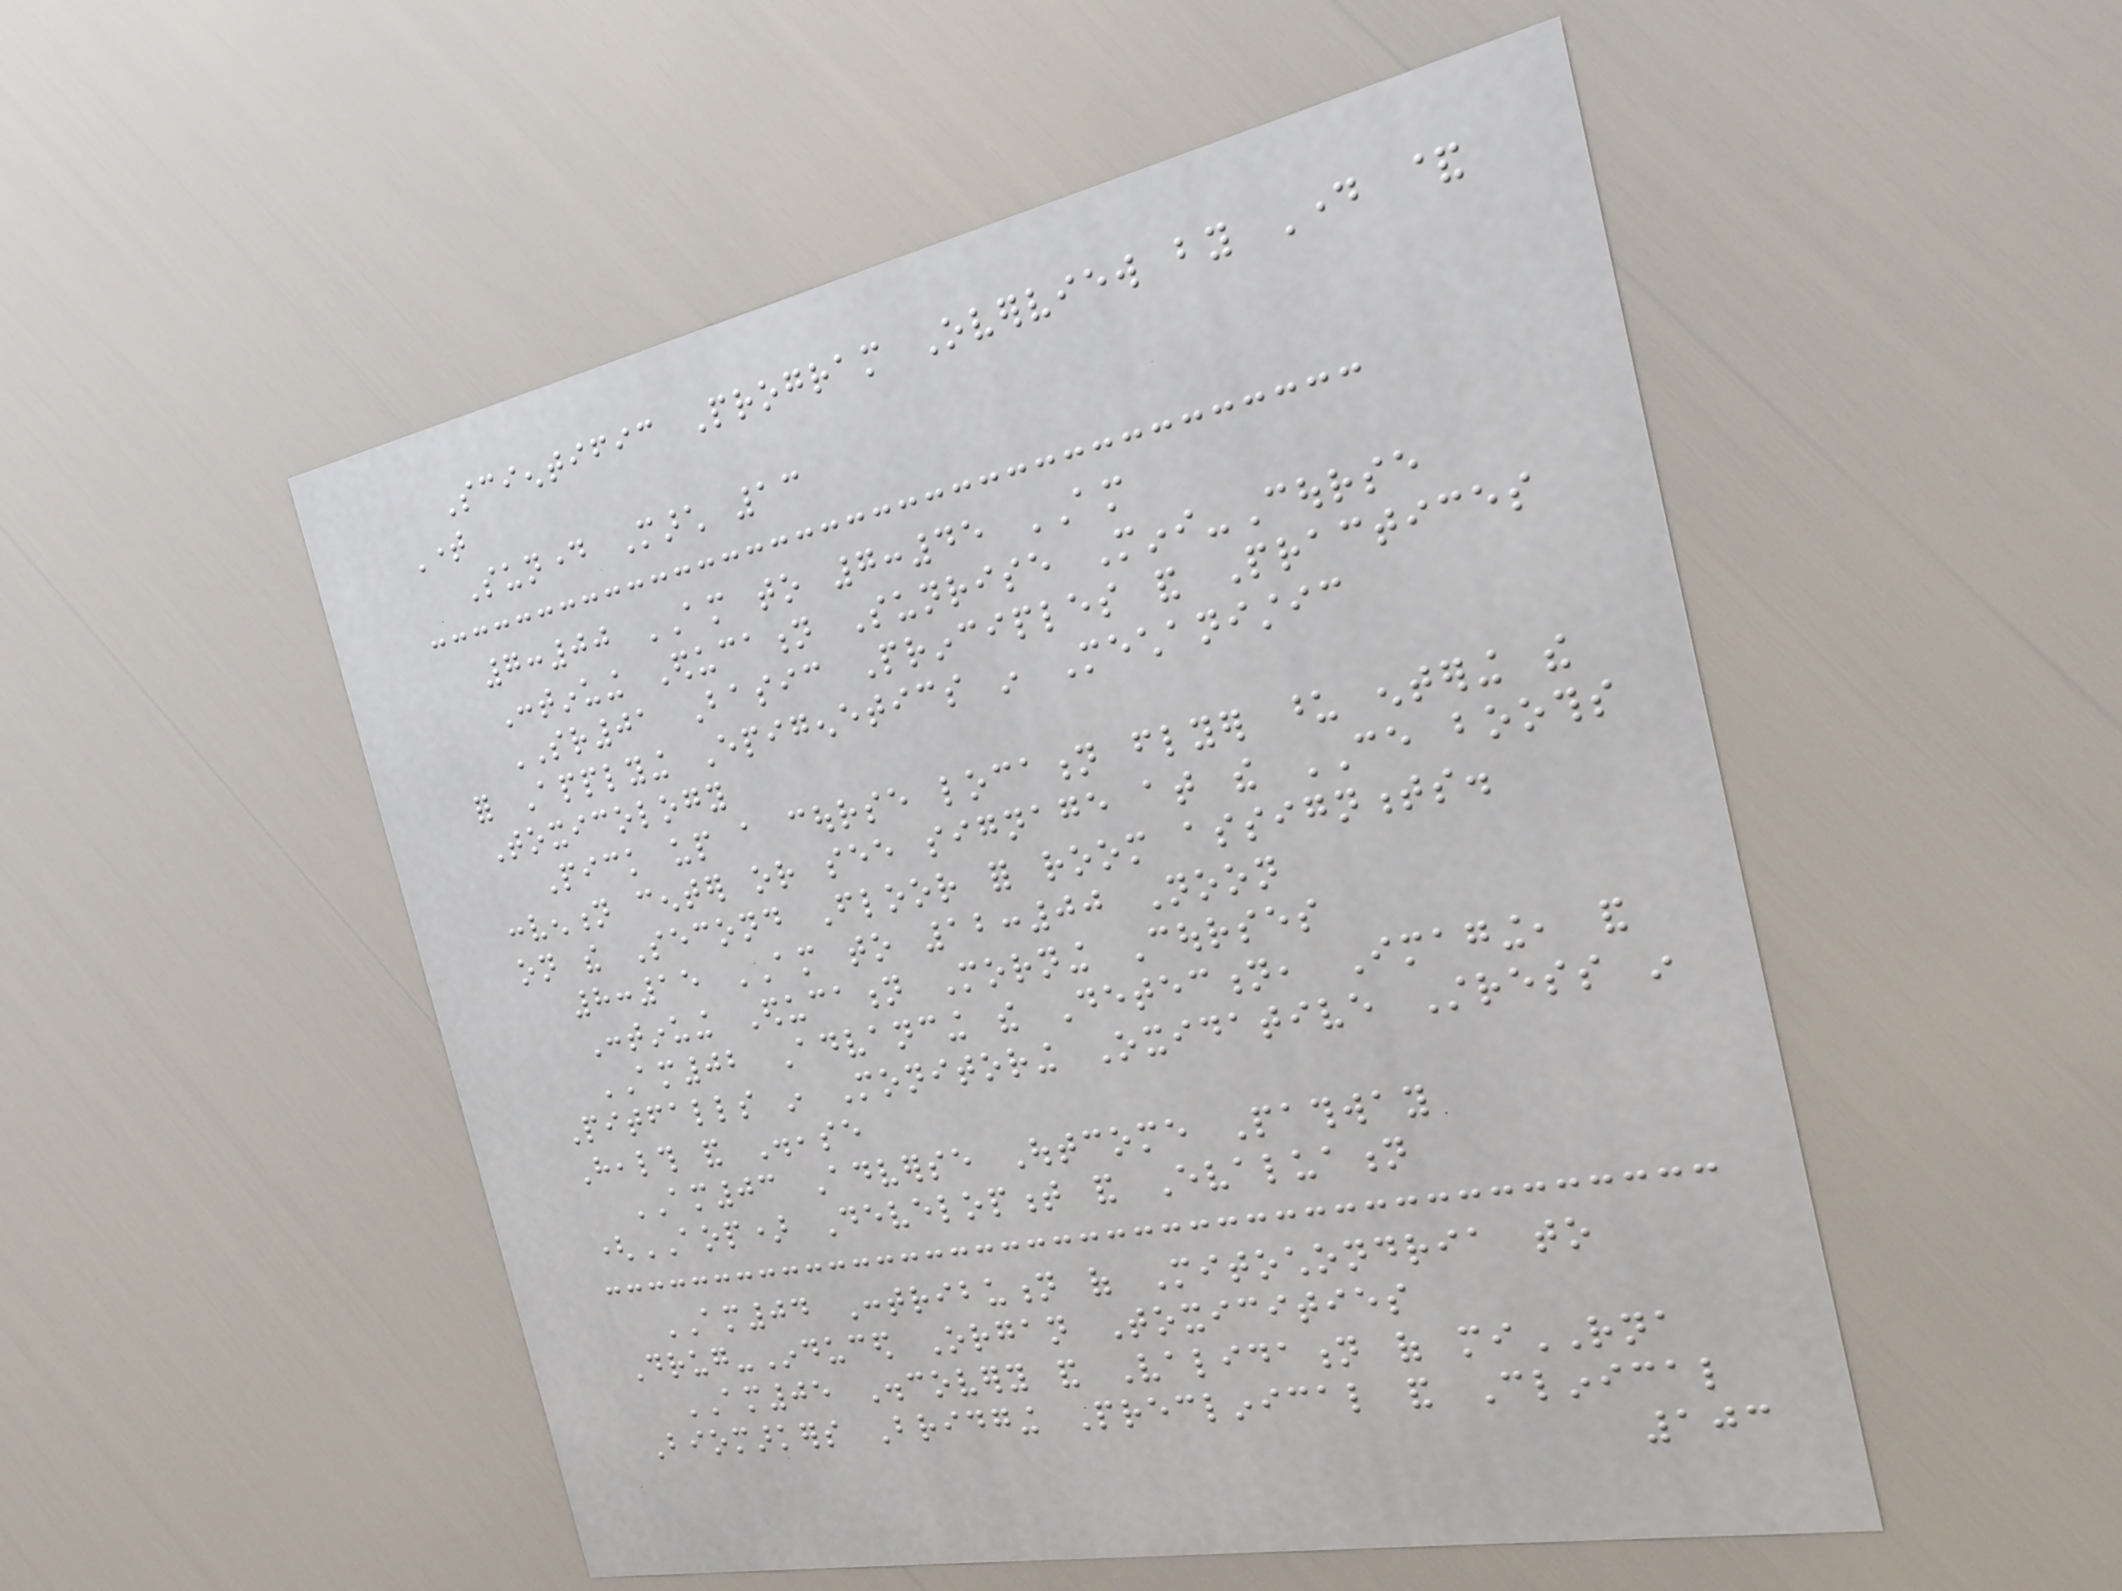Scientific Program Overview by Day &
Time
Sunday March 13
7:00 AM to 7:45 AM
Continuing Education Sunrise Mini-Course
SR01 Basic Principles and Practices
for Applying Epigenetics in Mechanistic
Toxicology
Pick up a course location flyer upon entering the
convention center or see signage at the CE booths
on the Second Floor for room assignments.
8:15 AM to 12:00 Noon
Continuing Education Morning Courses
AM02 Advancing the Detection, Imaging, and
Pitfalls in Monitoring Oxidative Stress in
Health and Disease
AM03 Adverse Outcome Pathway
(AOP) Development and Evaluation
AM04 Contribution of Mitochondria to
Drug-Induced Organ Toxicities
AM05 Discovery and Validation of miRNA
Biomarkers Bridging Preclinical and Clinical
103
